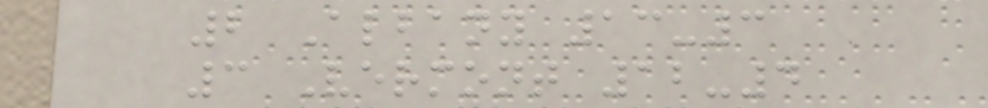2 Albany 13-3
3 Vermont 12-4
